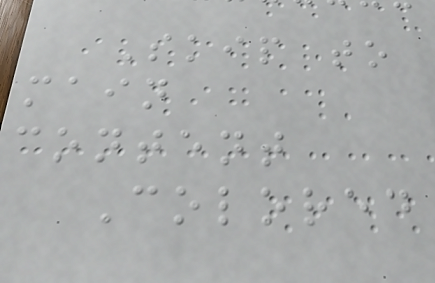Skip to
main
content
Colored
